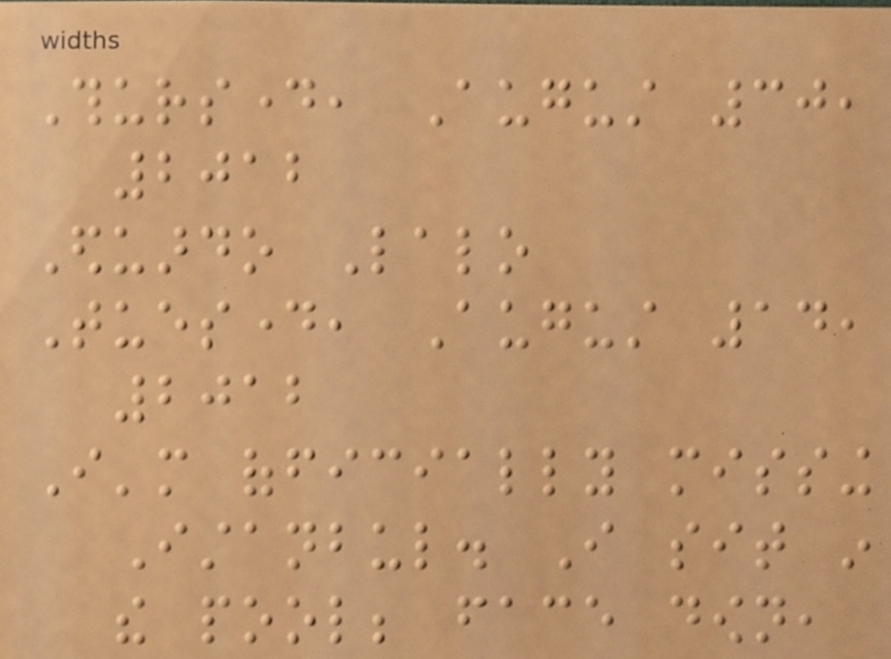Thursday, August 30,
2012
Eduardo Lalo
Tuesday, August 14,
2012
I'm officially missing
Istanbul. I sit in
the pool; face down,
